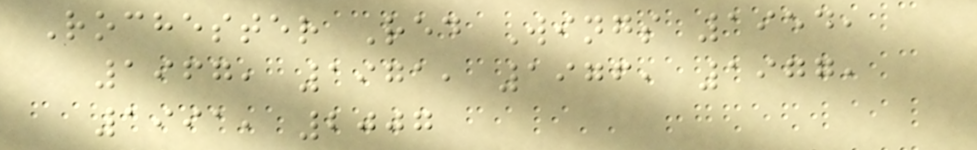Rochester Red Wings 1954,
1967, 1971, 1976, 1977,
1991, 2007
